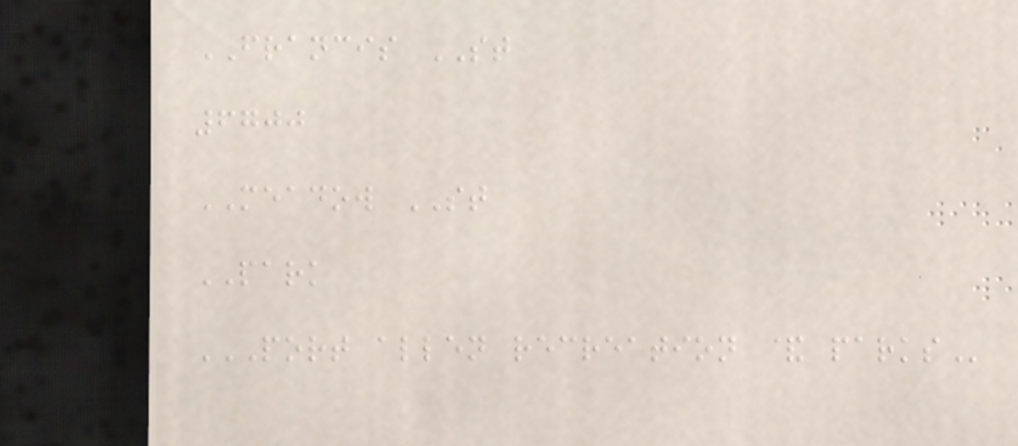FRANCIS ST
6700
MEADOW ST
PARK
PORT ALLEN RECREATION & PARKS
